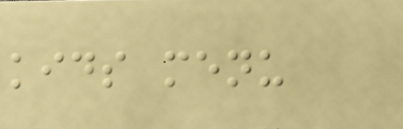kids menu
